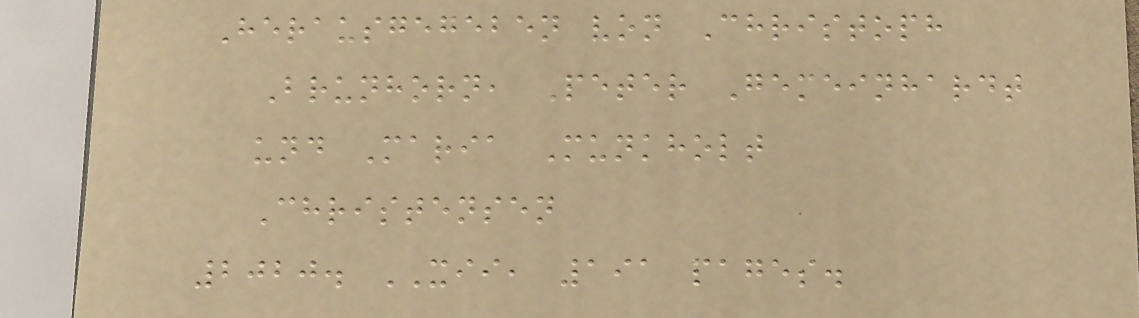Herausgegeben von Christoph
Brunhorn, Peter Gemeinhardt
und Maria Munkholt
Christensen
2020. XII, 191 pages.
